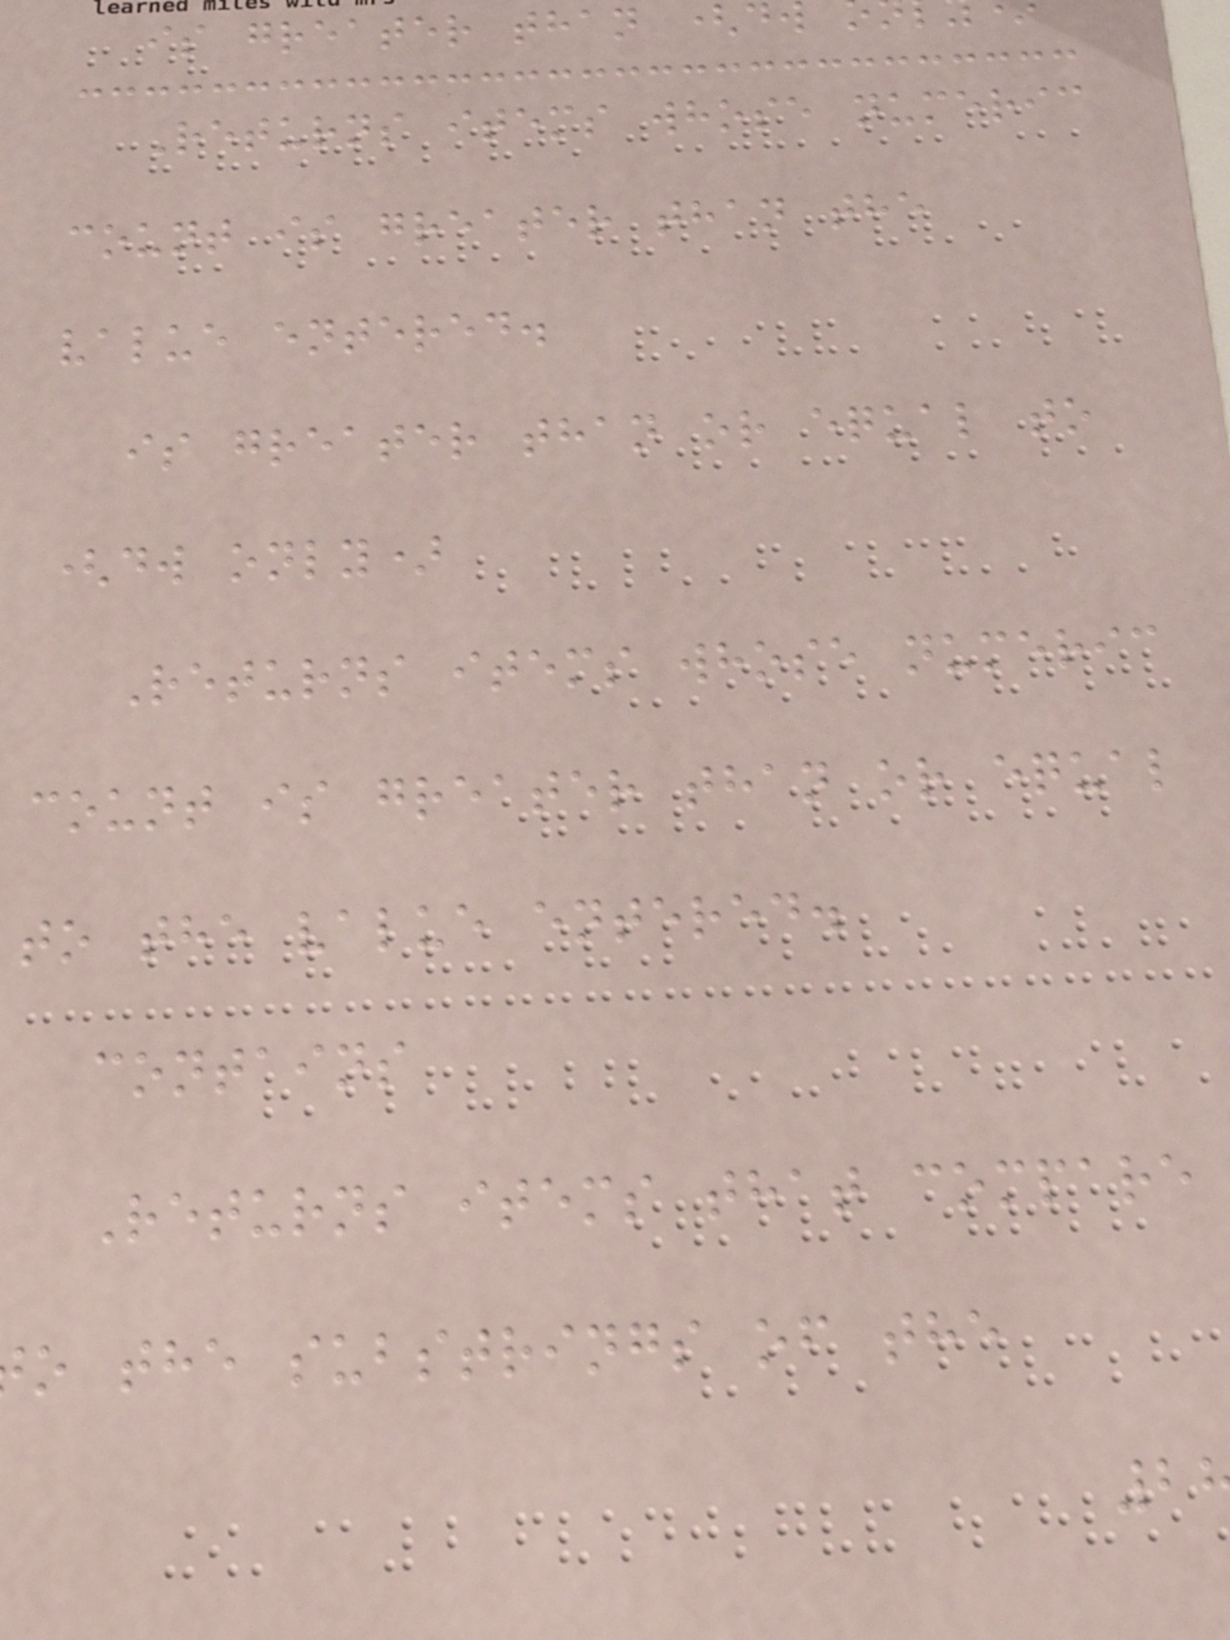is greater than (d
Returns items whose numeric
count is greater than the
value entered.
is greater than or equal to
(dw only)
Returns items whose numeric
count is greater than or equal
to the value entered.
contains
Returns items that compare
o the substrings of the
